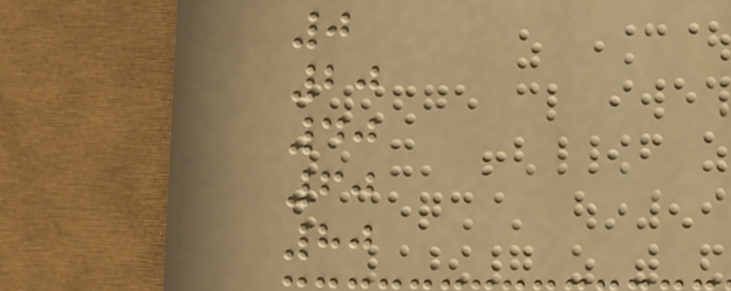0
20
40
60
80
